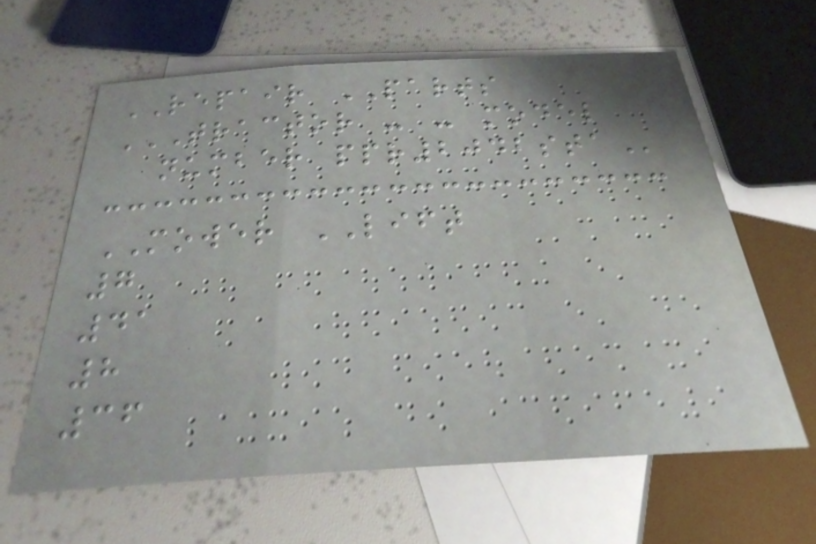REPAIR PARTS
TRACTOR - - MODEL
NUMBER PPR2042STA
MOWER LIFT
7
41
8
36
